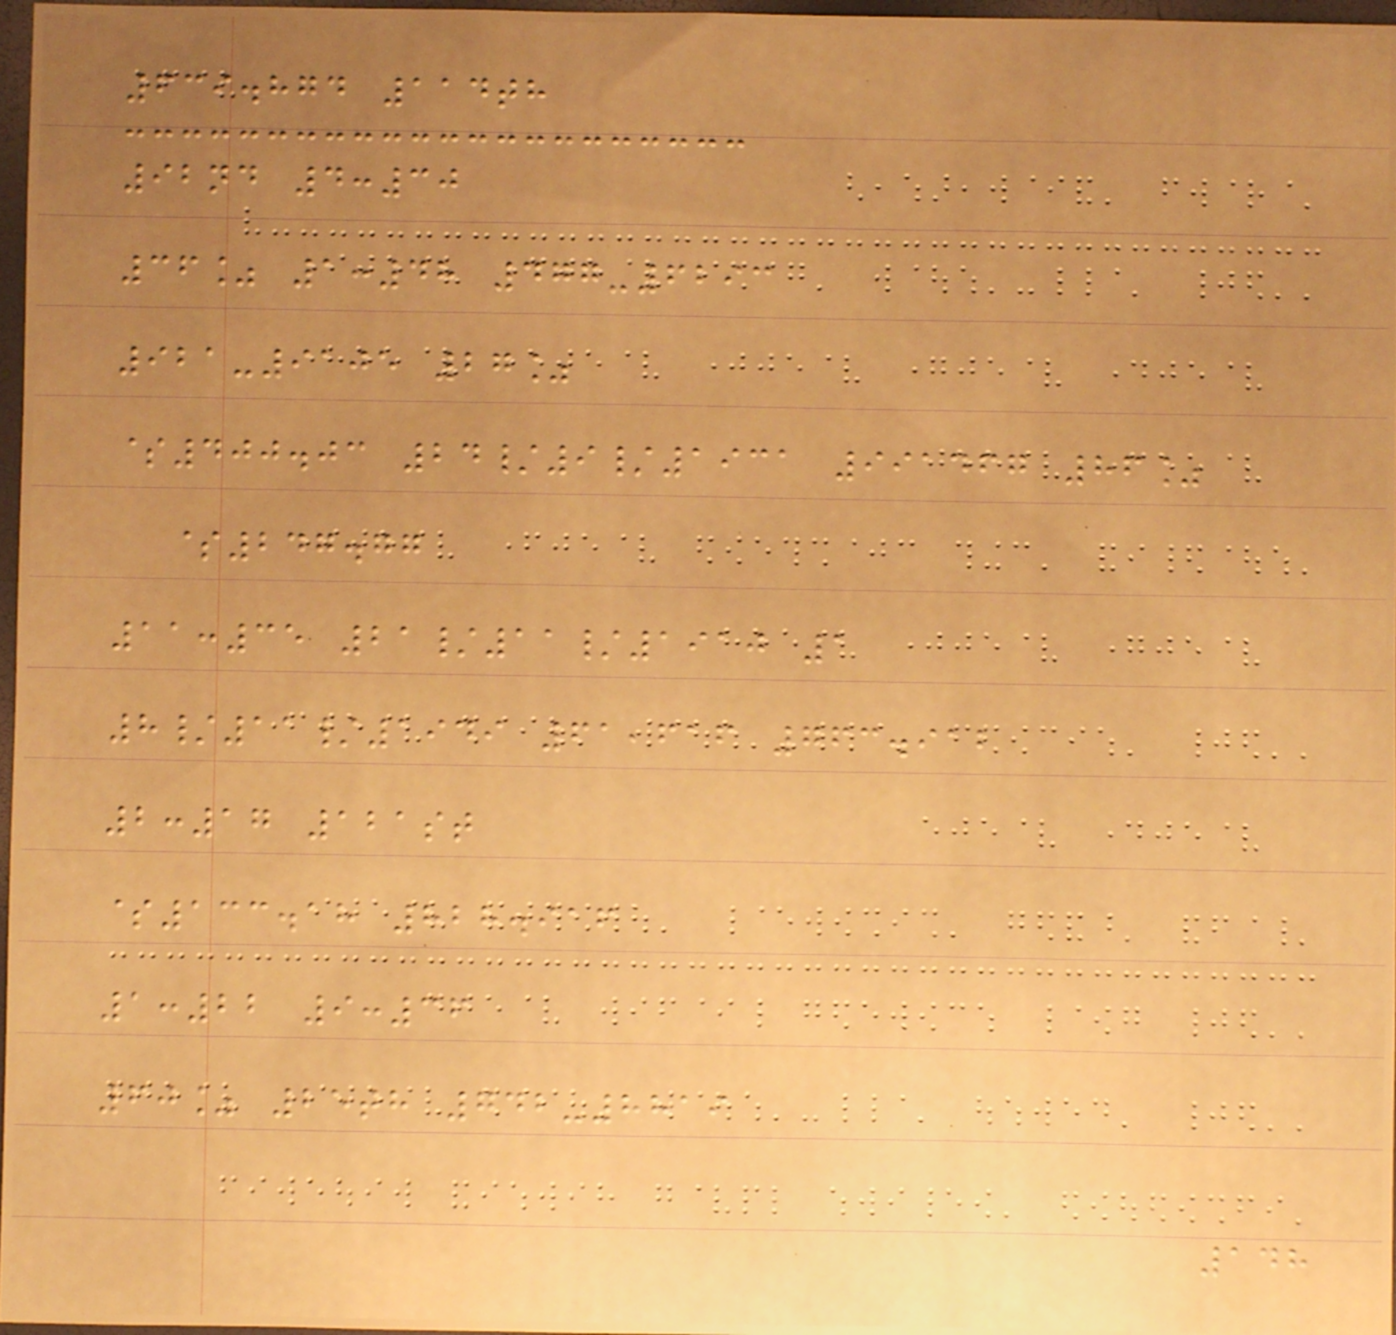639.874 114th
92nd 4:30
36% 1:48 477-6293
921-9105 27%
$400.03 24/9/1931 991467 86%
$247.77
11:35 21/11/1910 1
8/11/1949 61,616 763.912
2:17 121st
$133.18 828.916
1:22 9:36
60% 25th 742-8819
148
